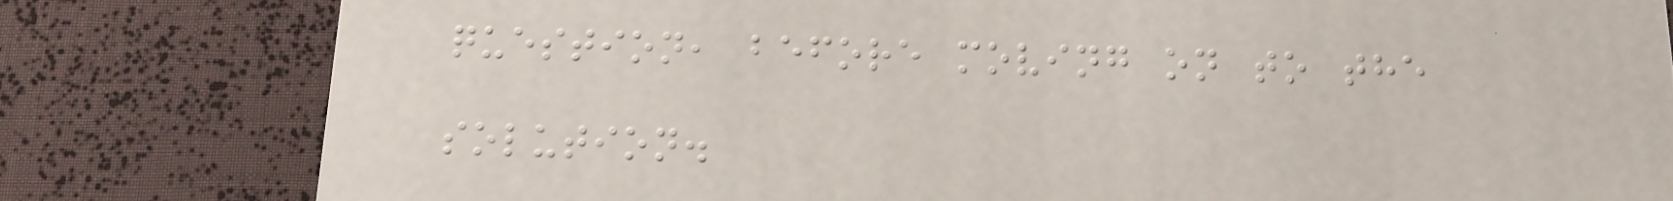question, before moving on to the
solution.
